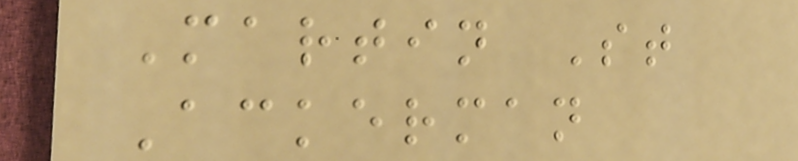Martin St
Ackerman
